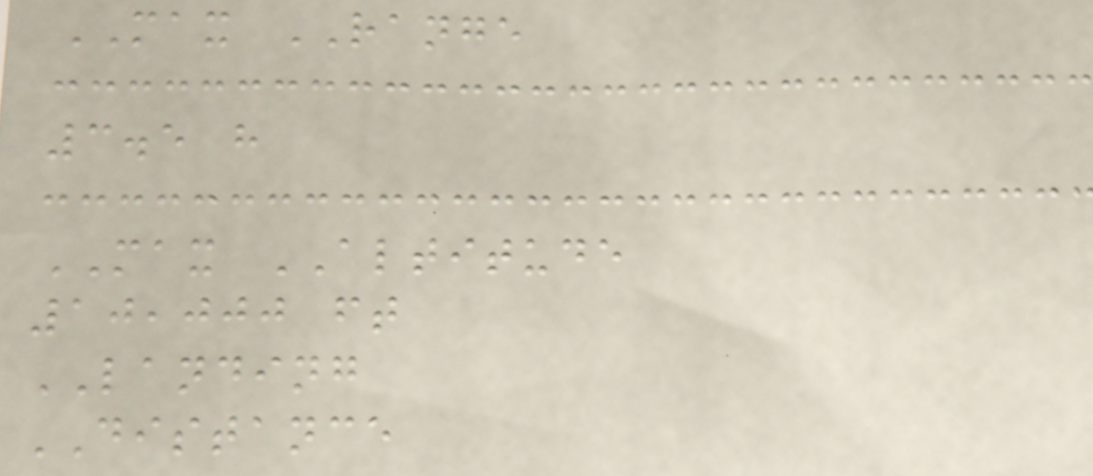MAX RANGE
3.5 h
MAX ALTITUDE
10,000 ft
LANDING
DISTANCE
